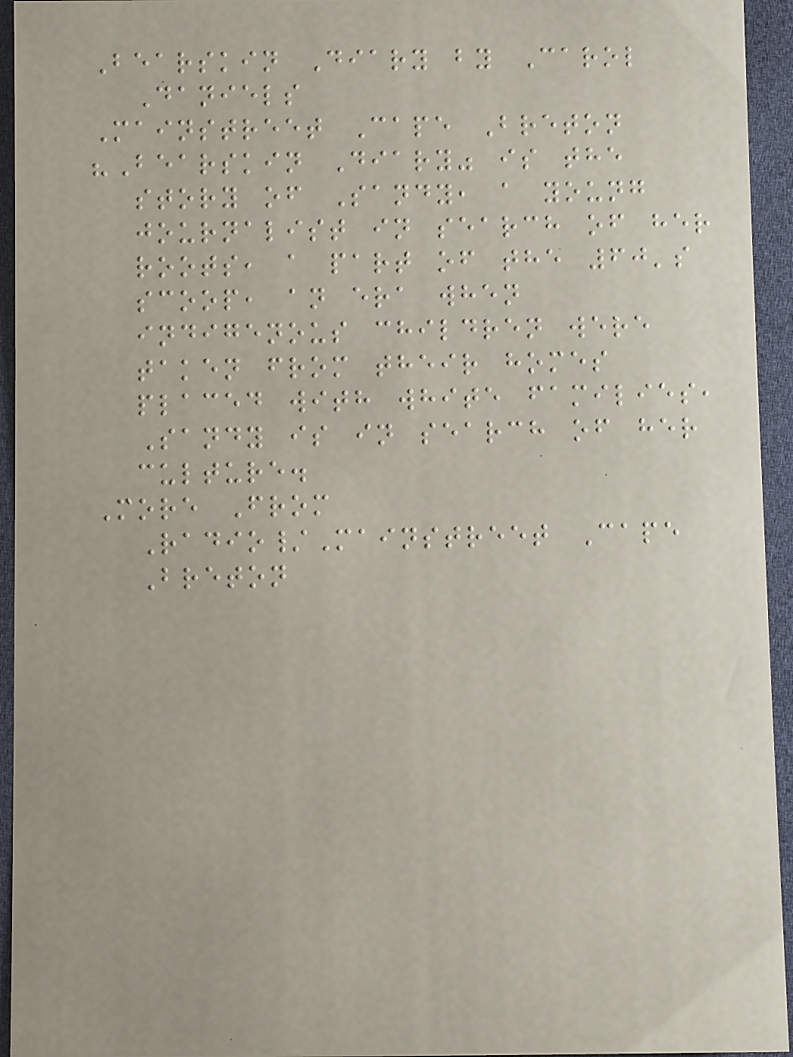Bearskin Diary by Carol
Daniels
Mainstreet Cape Breton
"Bearskin Diary" is the
story of Sandy, a young
journalist in search of her
roots, a part of the 60's
scoop, an era when
indigenous children were
taken from their homes
placed with white families,
Sandy is in search of her
culture.
More From
Radio/Mainstreet Cape
Breton
